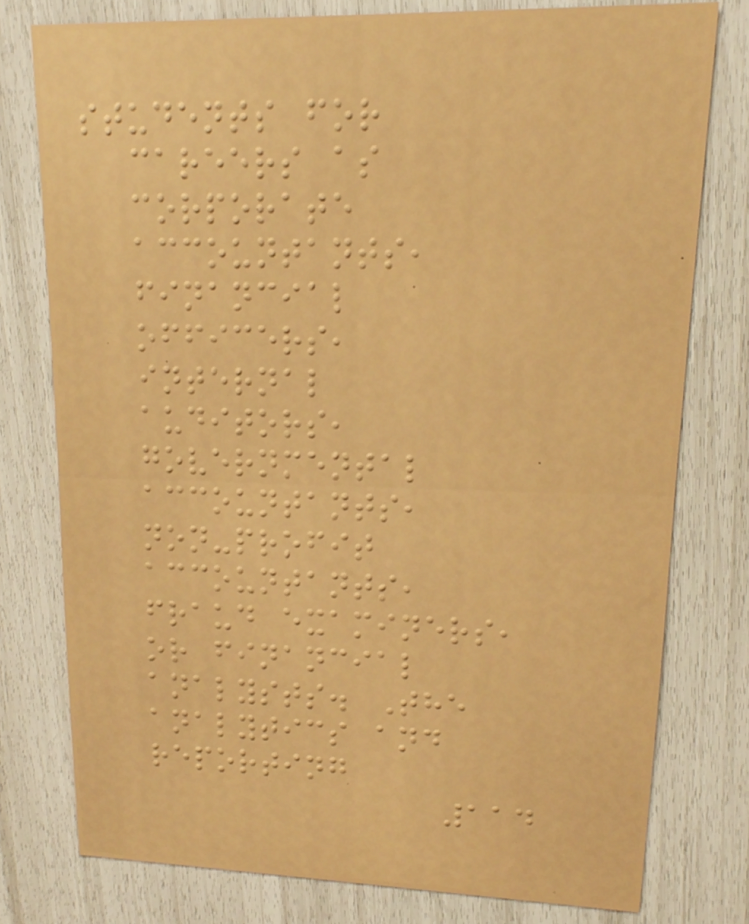students for
careers as
corporate
accountants,
financial
officers,
internal
auditors,
governmental
accountants,
non-profit
accountants,
fraud examiners,
or financial
analysts. The
analytics and
reporting
114
